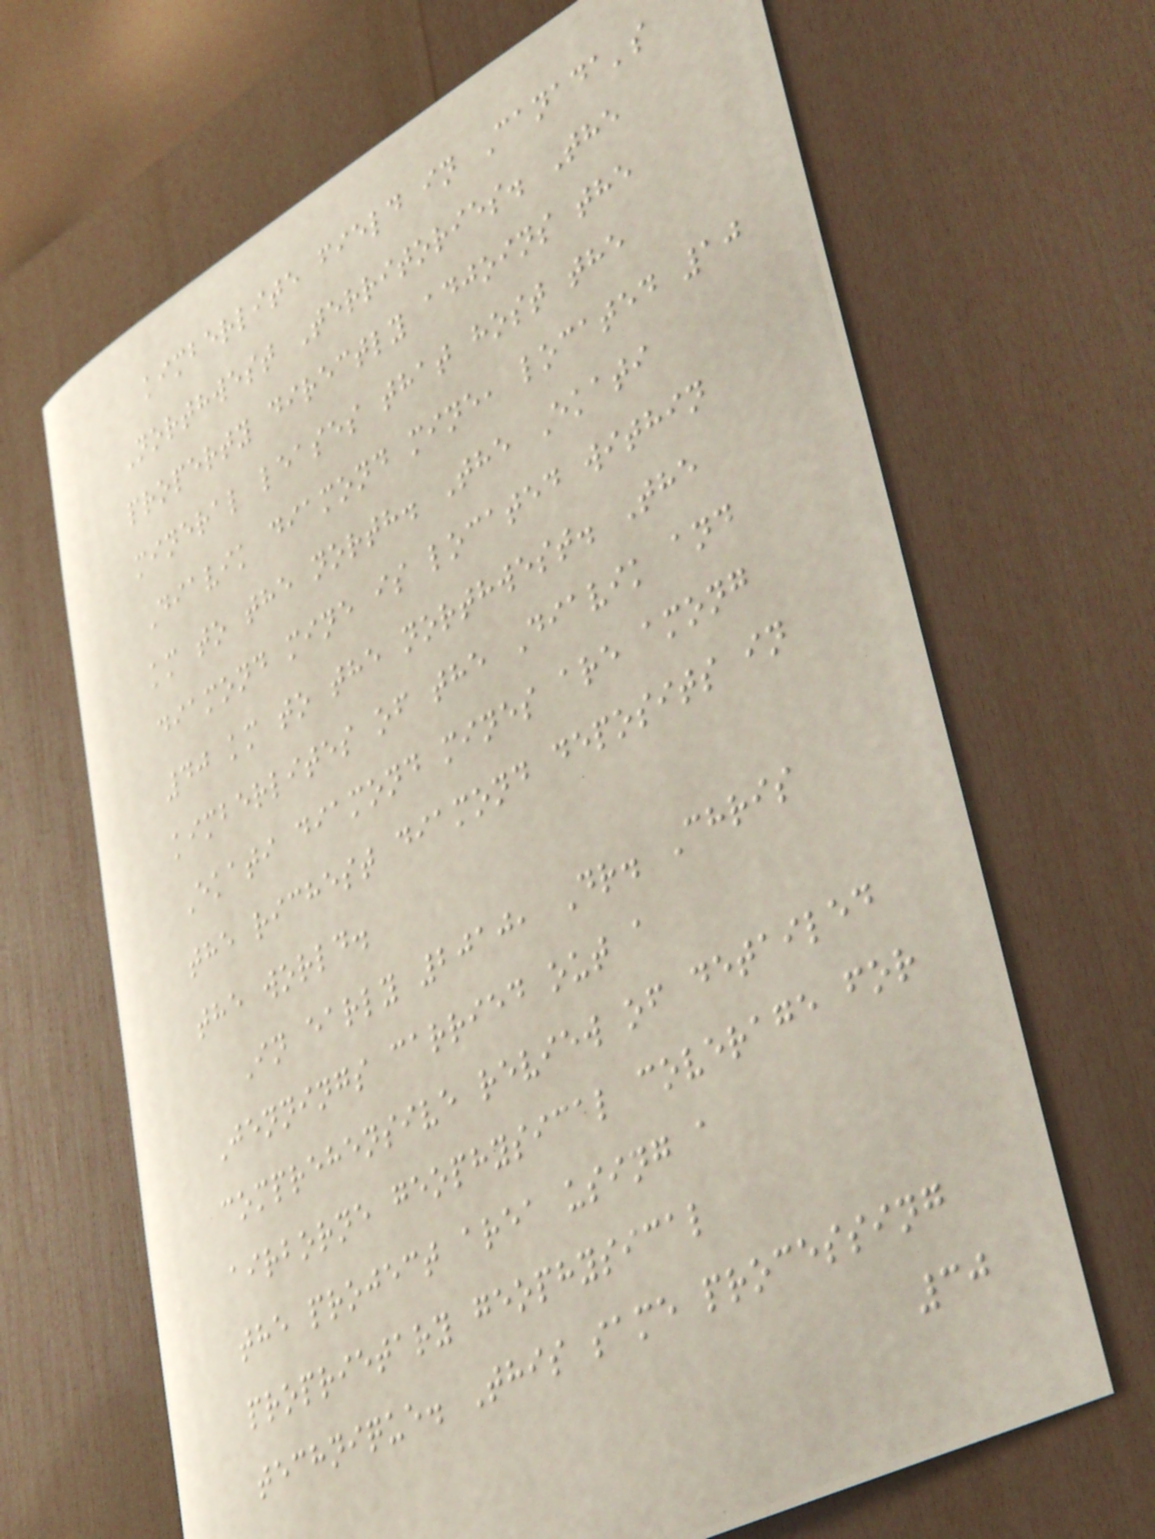kimberlite field in Canada's
Northwest Territories. The
property directly adjoins the
mineral leases that host the
Diavik diamond mine, located 10
km to the north. The Ekati
diamond mine is located within
40 km to the northwest. The
kimberlites of the Diavik and
Ekati diamond mines are among
the richest diamond deposits in
the world.
In early 2010, Dr. Chris
Jennings carried out a
comprehensive review of detailed
airborne geophysical coverage for
the project area using a
proprietary geophysical
technique. This same processing
30
